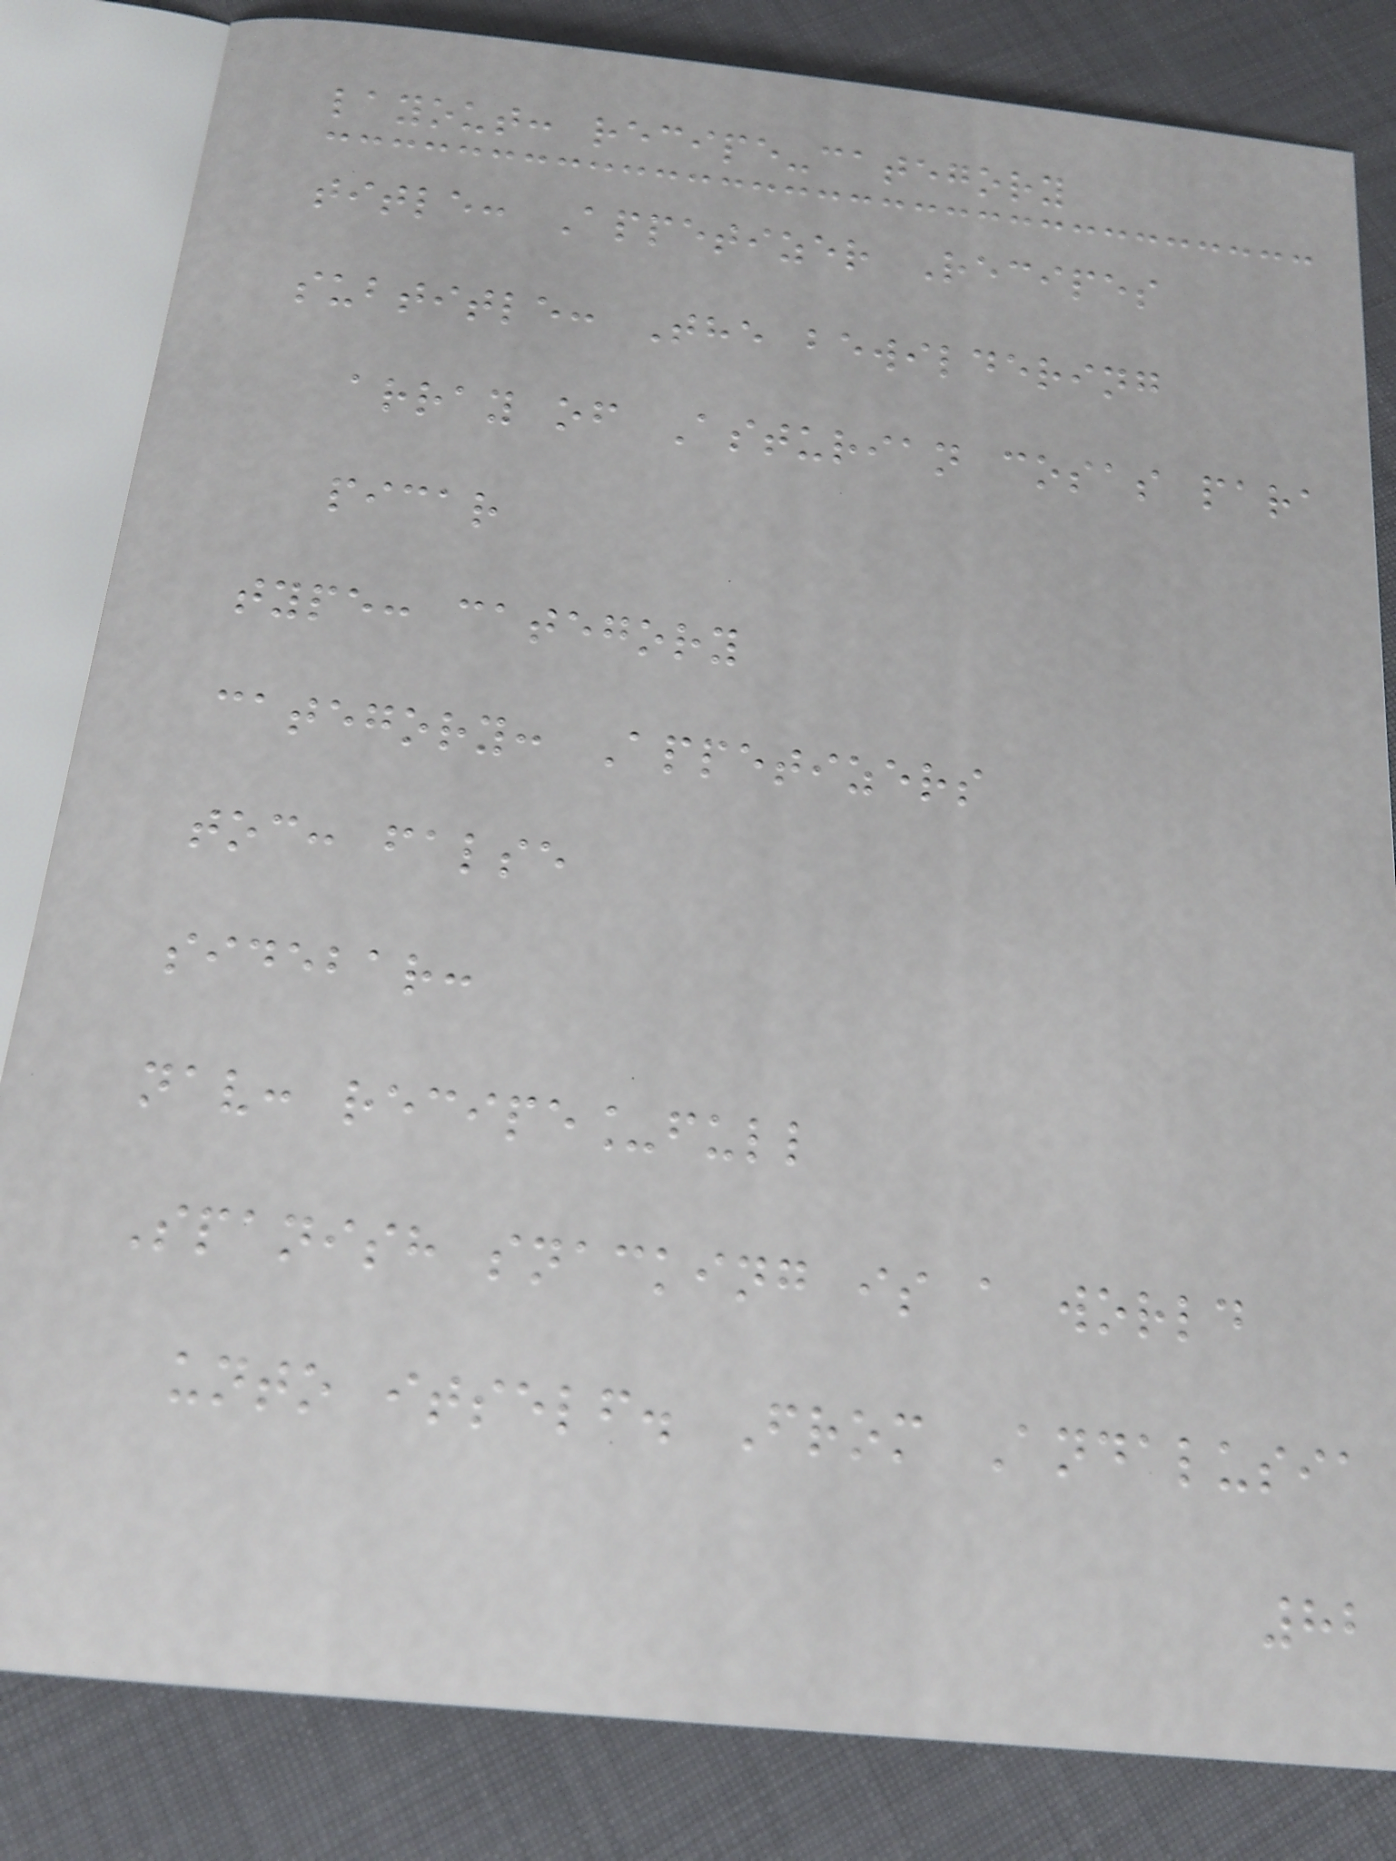layout: recipe-category
title: Appetizer Recipes
subtitle: The bewildering
array of Asturian cosas para
picar
type: category
category: Appetizers
toc: false
sidebar:
nav: recipe_full
Spanish snacking is a world
unto itself. From Andalusia
82
